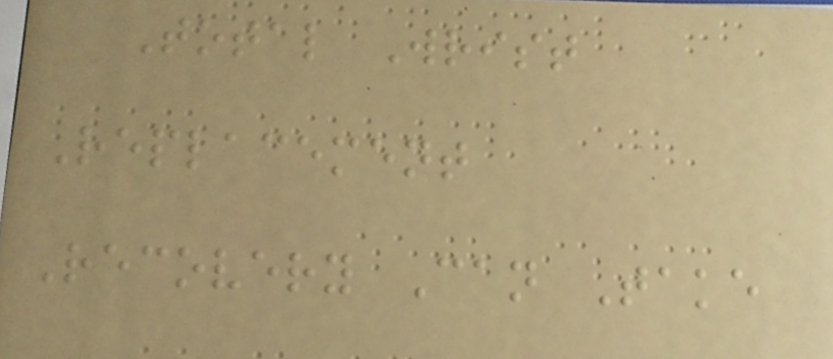Total Wrist
Replacement
Recovery Can Take
